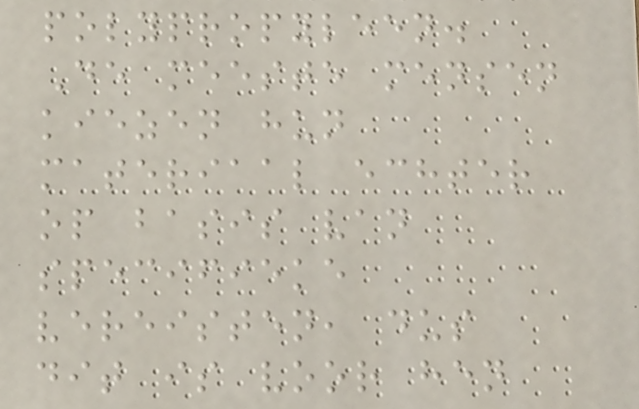polypropyleen.
De meeste mensen
kiezen hun
materiaal echter
op basis van
specifieke
vereisten, dus
dit is voor hen
